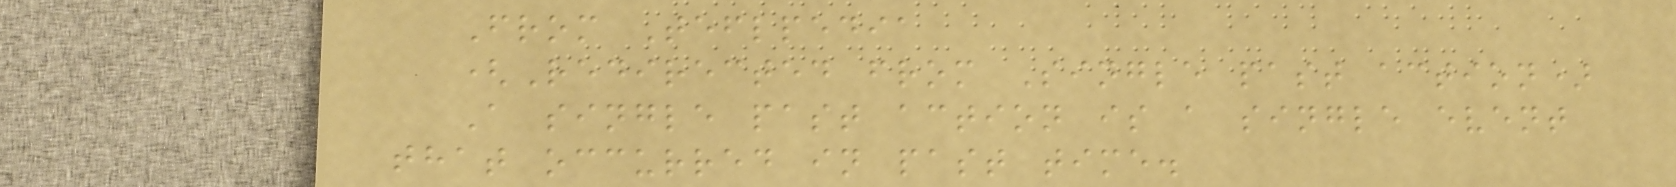From Teflpedia
(Redirected from Single past action)
A single past action is a single event
that occurred in past time.
